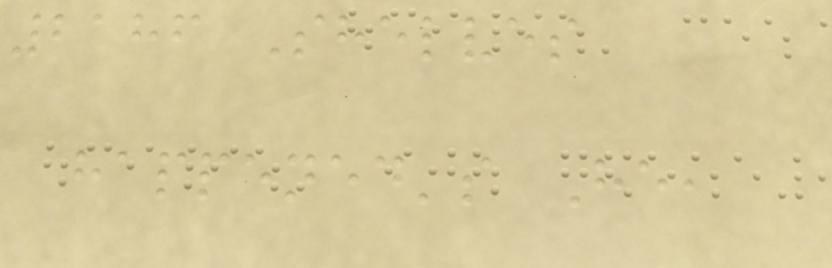2186 Shelves
happened's He,
